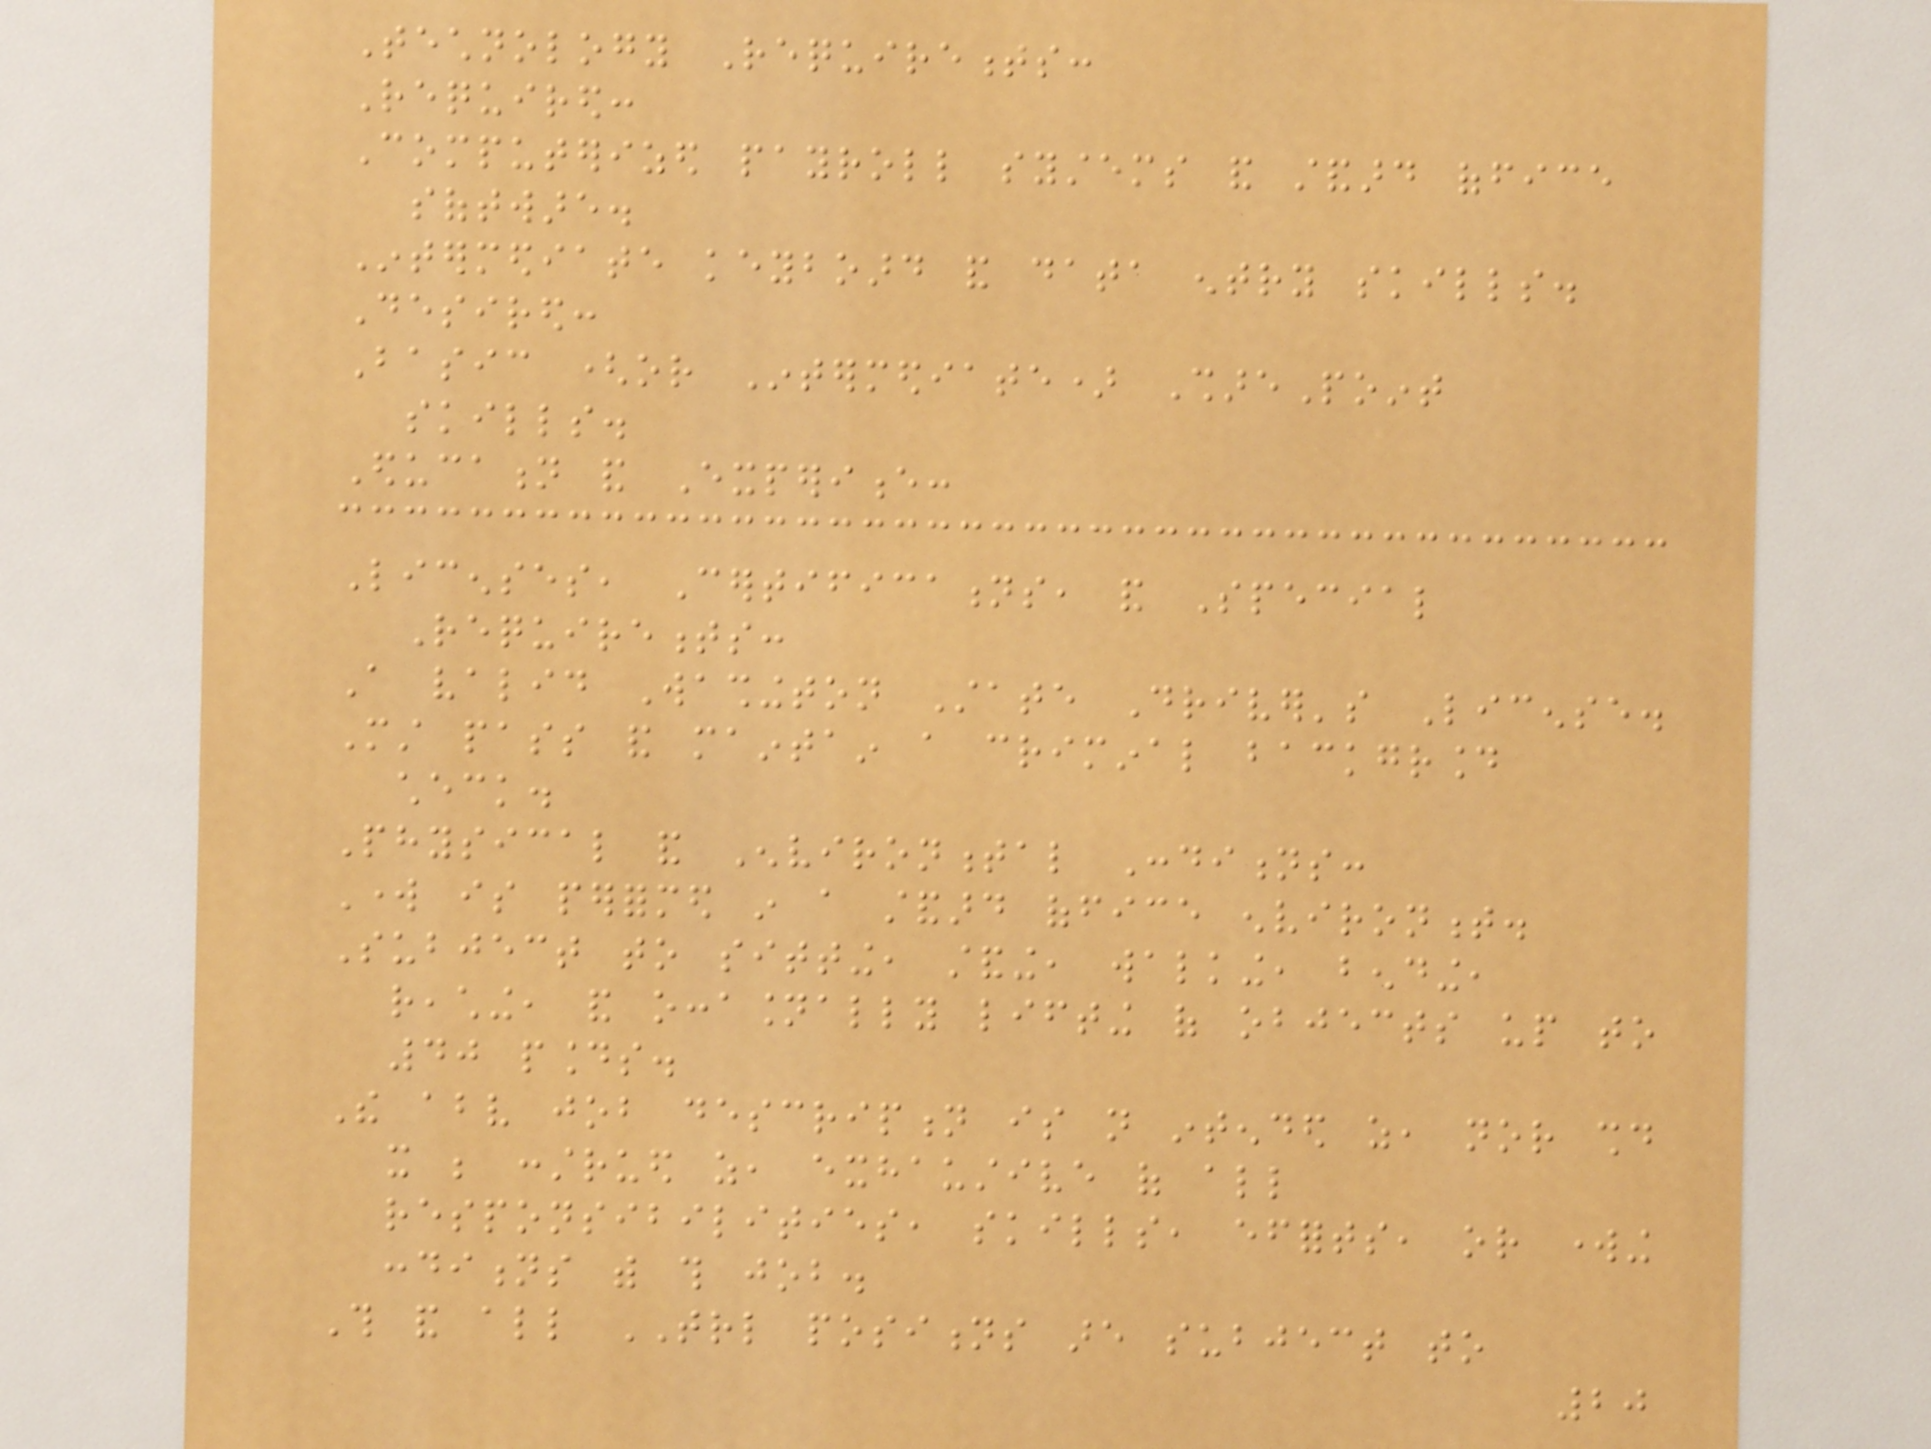Technology Requirements:
Required:
Computerized payroll systems and standard office
software.
Intermediate keyboard and data entry skills.
Desired:
Basic (or Intermediate) SharePoint
skills.
Education and Experience:
Licenses, Certifications, and Special
Requirements:
A valid Washington State Driver's License.
Must pass and maintain a criminal background
check.
Physical and Environmental Conditions:
Work is performed in a standard office environment.
Subject to sitting, standing, walking, bending,
reaching, and occasionally lifting of objects up to
40 pounds.
The above job description is not intended as, nor should
it be construed as, exhaustive of all
responsibilities, skills, efforts, or working
conditions with this job.
This and all TRL positions are subject to
20
